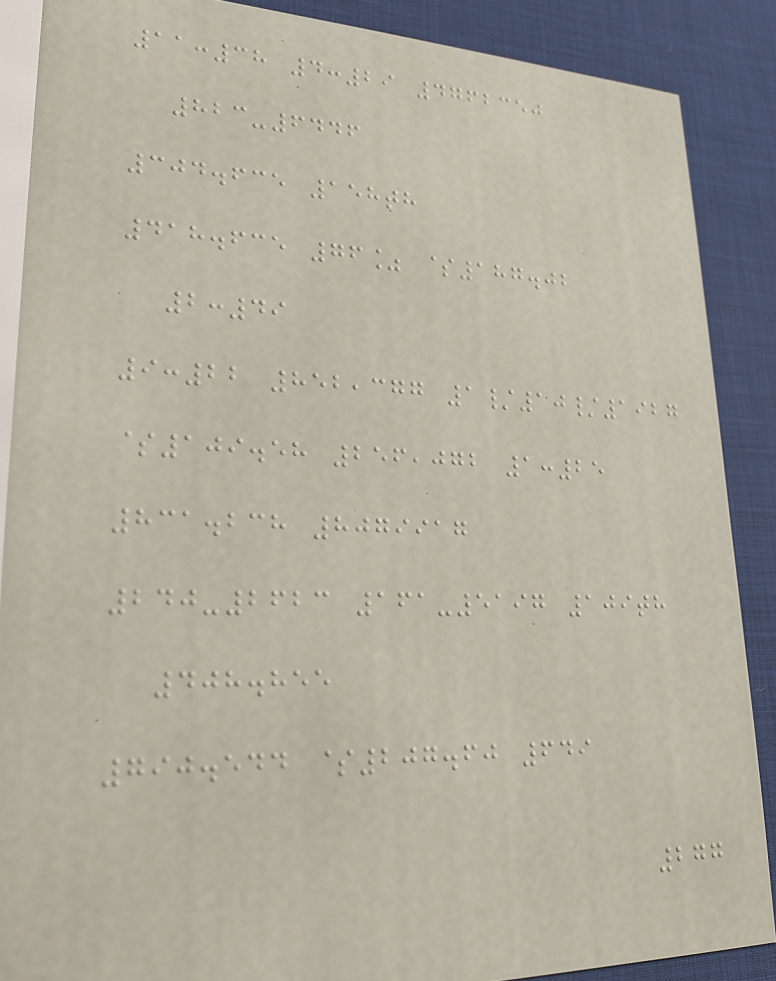11:38 4:29 4762350
823-6446
304.635 158th
418.635 76% $187.02
2:49
9:22 852,377 1/10/1927
$109.58 256,072 1:25
831.238 8079917
240-2623 161-5197 109th
408.855
790.544 $207.60 649
277
